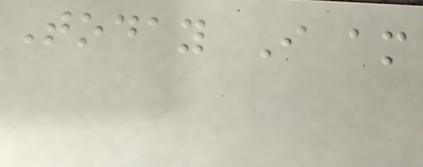Today I am
